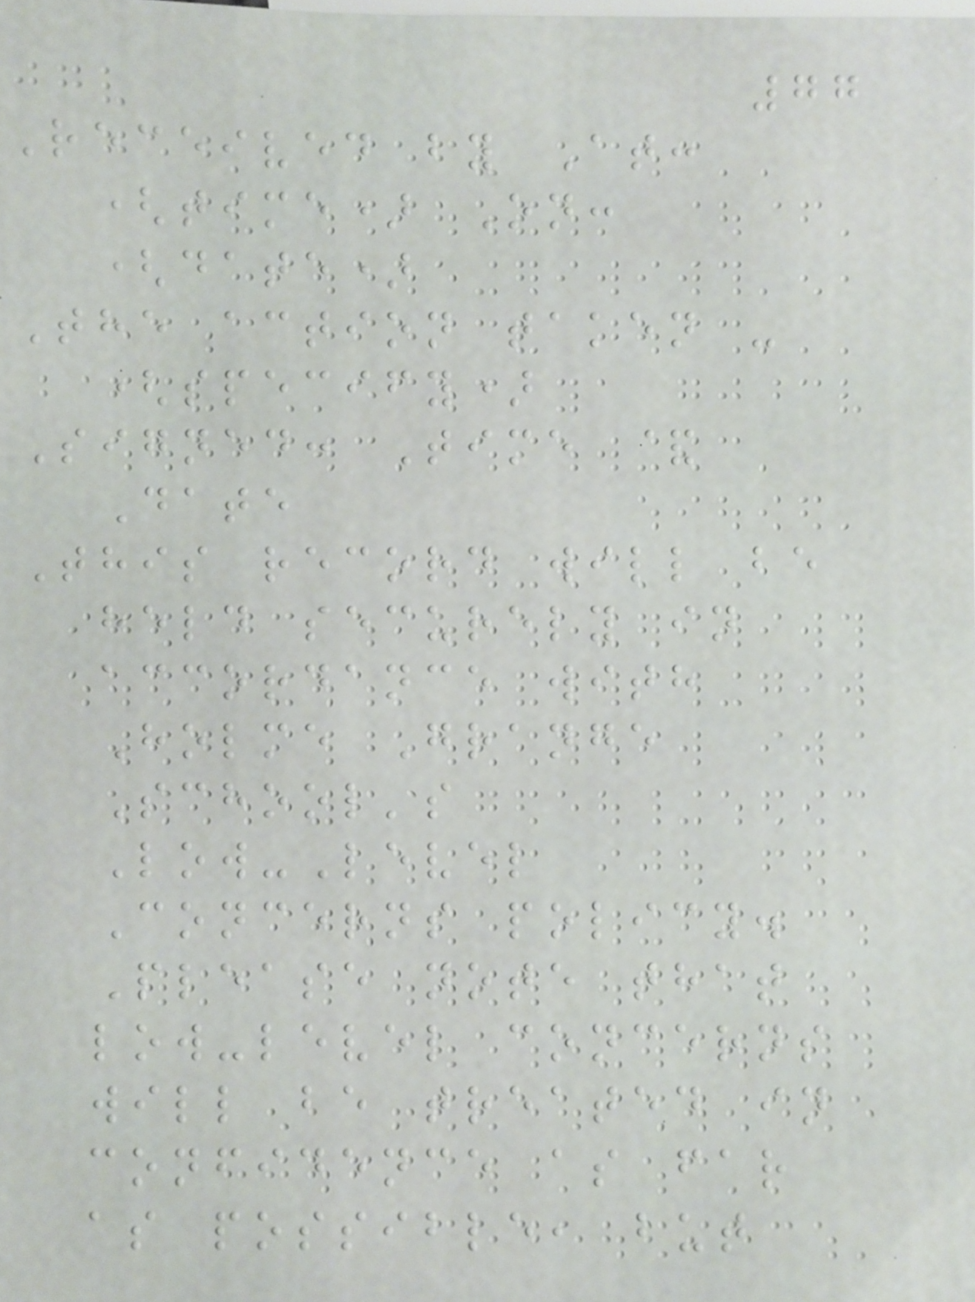77
Received by At:
(time) On:
(date)
The action taken -
(specify)
Signed: Time &
Date
This record will be
held securely in
accordance with
Holme Grange
School's
Low-Level
Concerns policy.
Please note that
low-level concerns
will be treated in
confidence as far
as possible, but
